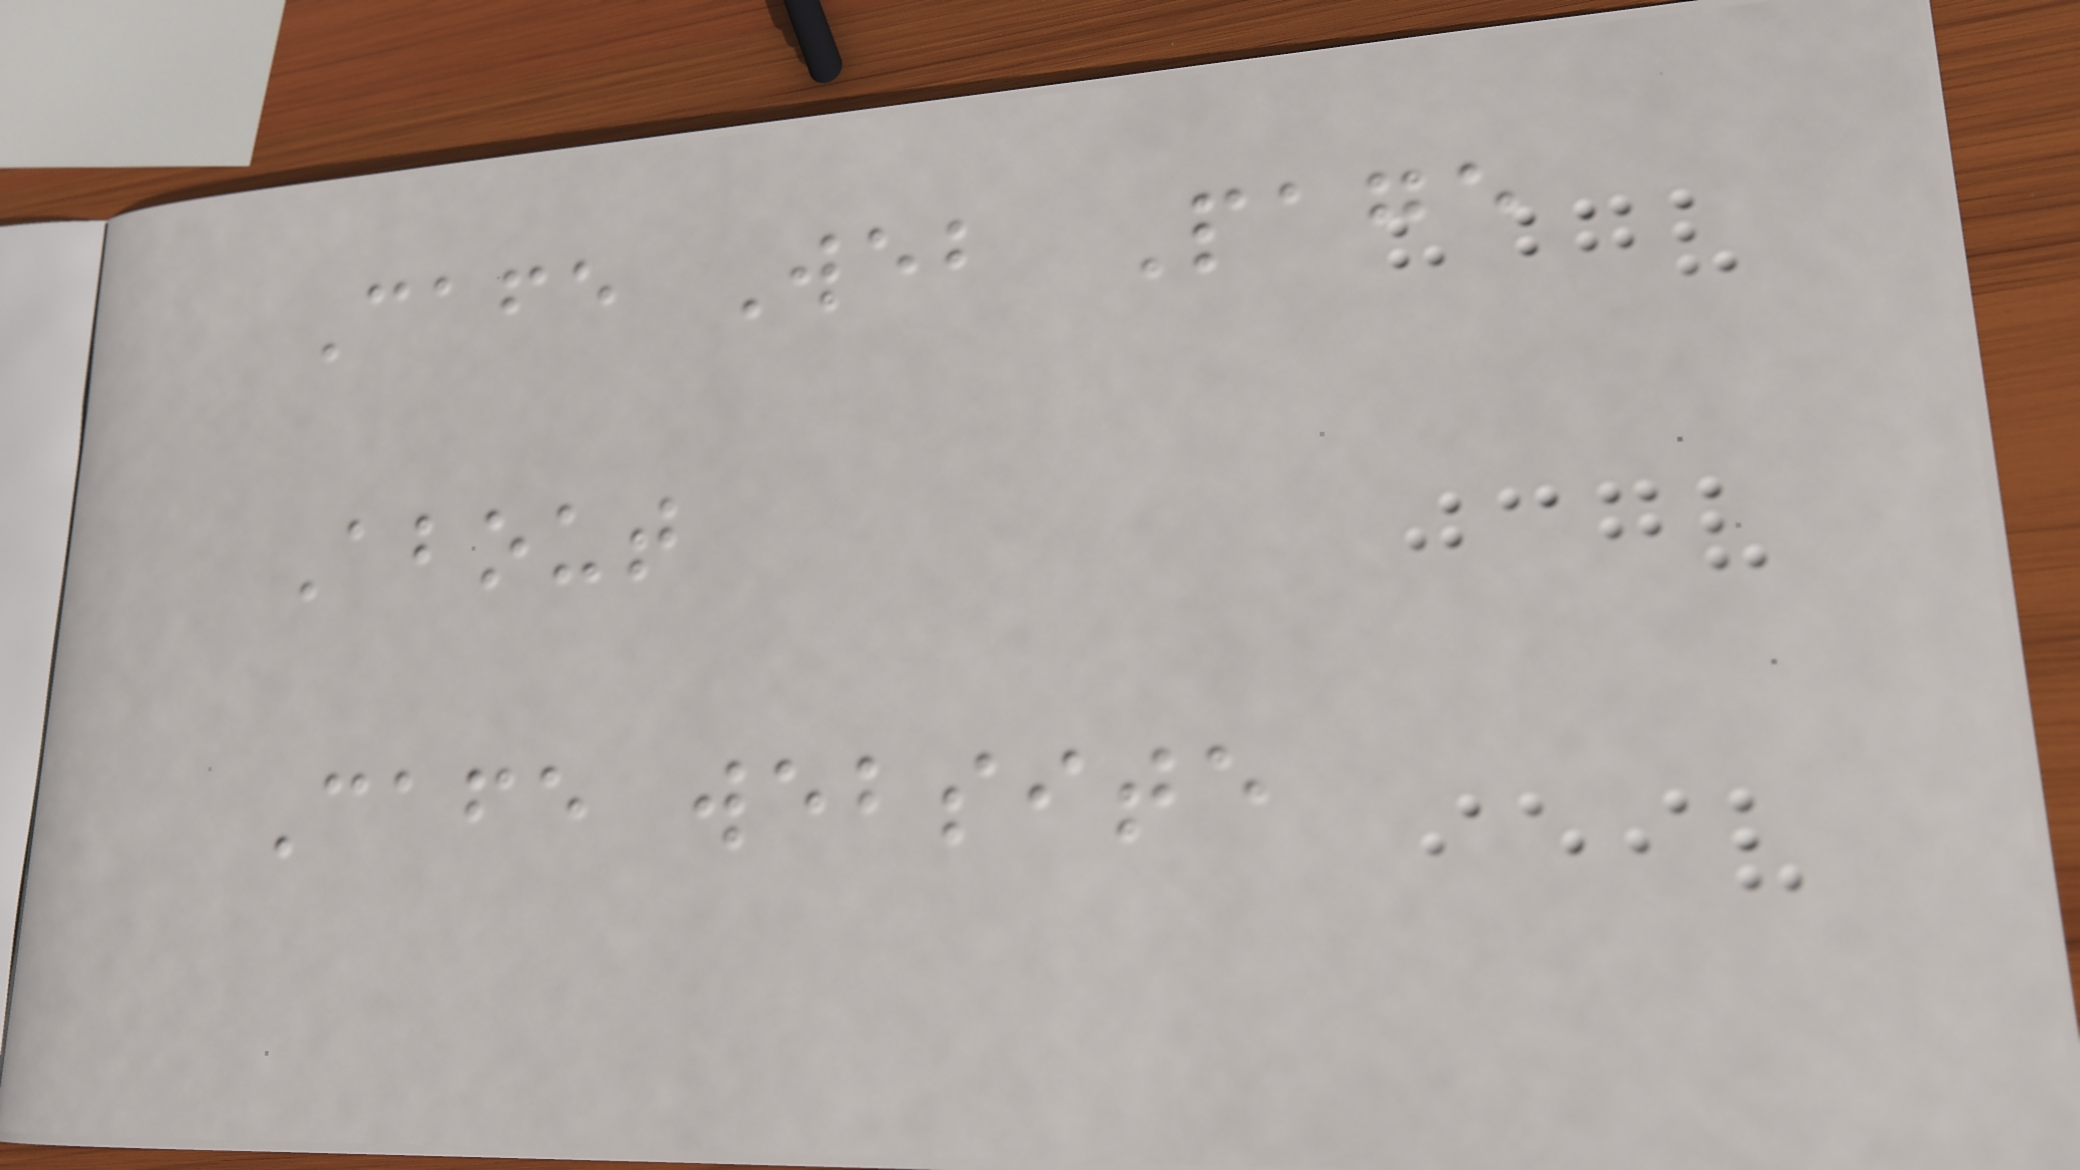Cafe Web Page
About
Cafe website
